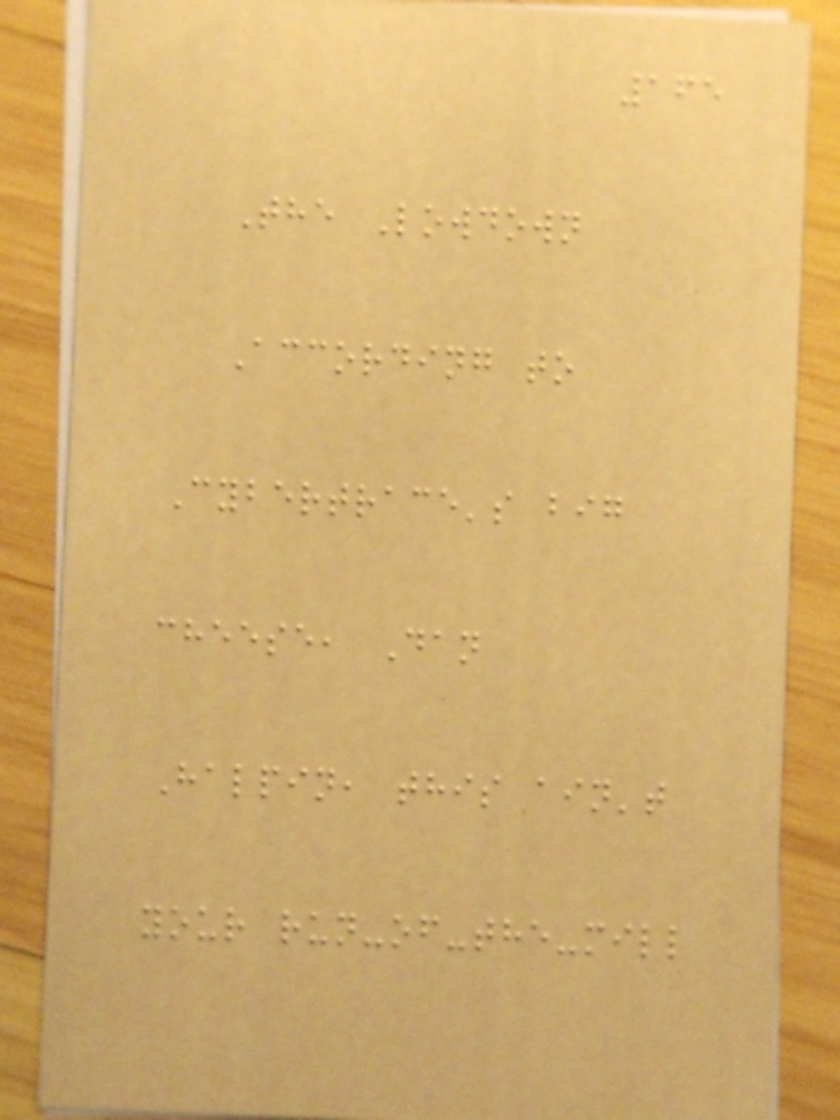165
The Lowdown
According to
Cybertrace's big
cheese, Dan
Halpin, this ain't
your run-of-the-mill
